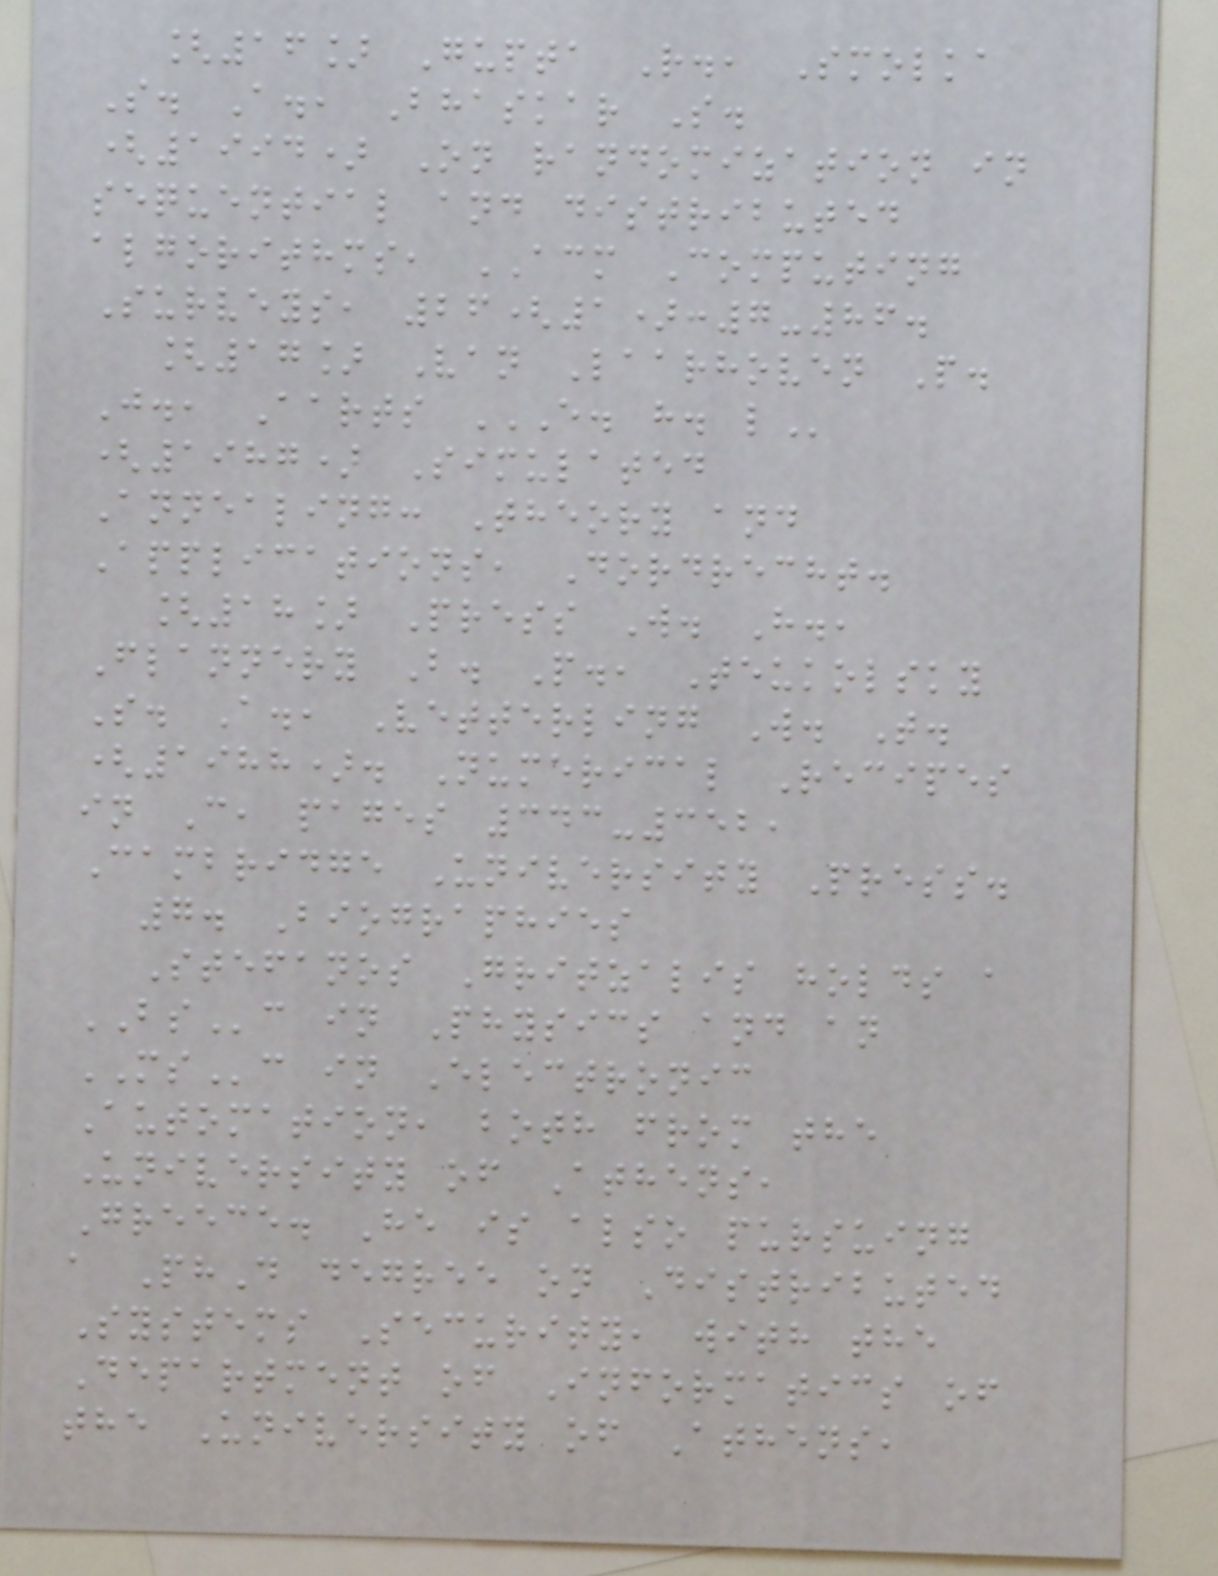[16] Gupta R., Smolka
S. A., Bhaskar S.
(1994) On randomization in
sequential and distributed
algorithms, ACM Computing
Surveys, 26(1):7-86.
[17] Van Laarhoven P.
J., Aarts E. H. L
(1987) Simulated
Annealing: Theory and
Applications, Dordrecht.
[18] Press W. H.,
Flannery B. P., Teukolsky
S. A., Vetterling W. T.
(1988). Numerical Recipes
in C, pages 343-352,
Cambridge University Press.
7. Biographies
Stefanos Gritzalis holds a
BSc in Physics and an
MSc in Electronic
Automation, both from the
University of Athens,
Greece. He is also pursuing
a PhD degree on Distributed
Systems Security, with the
Department of Informatics of
the University of Athens,
